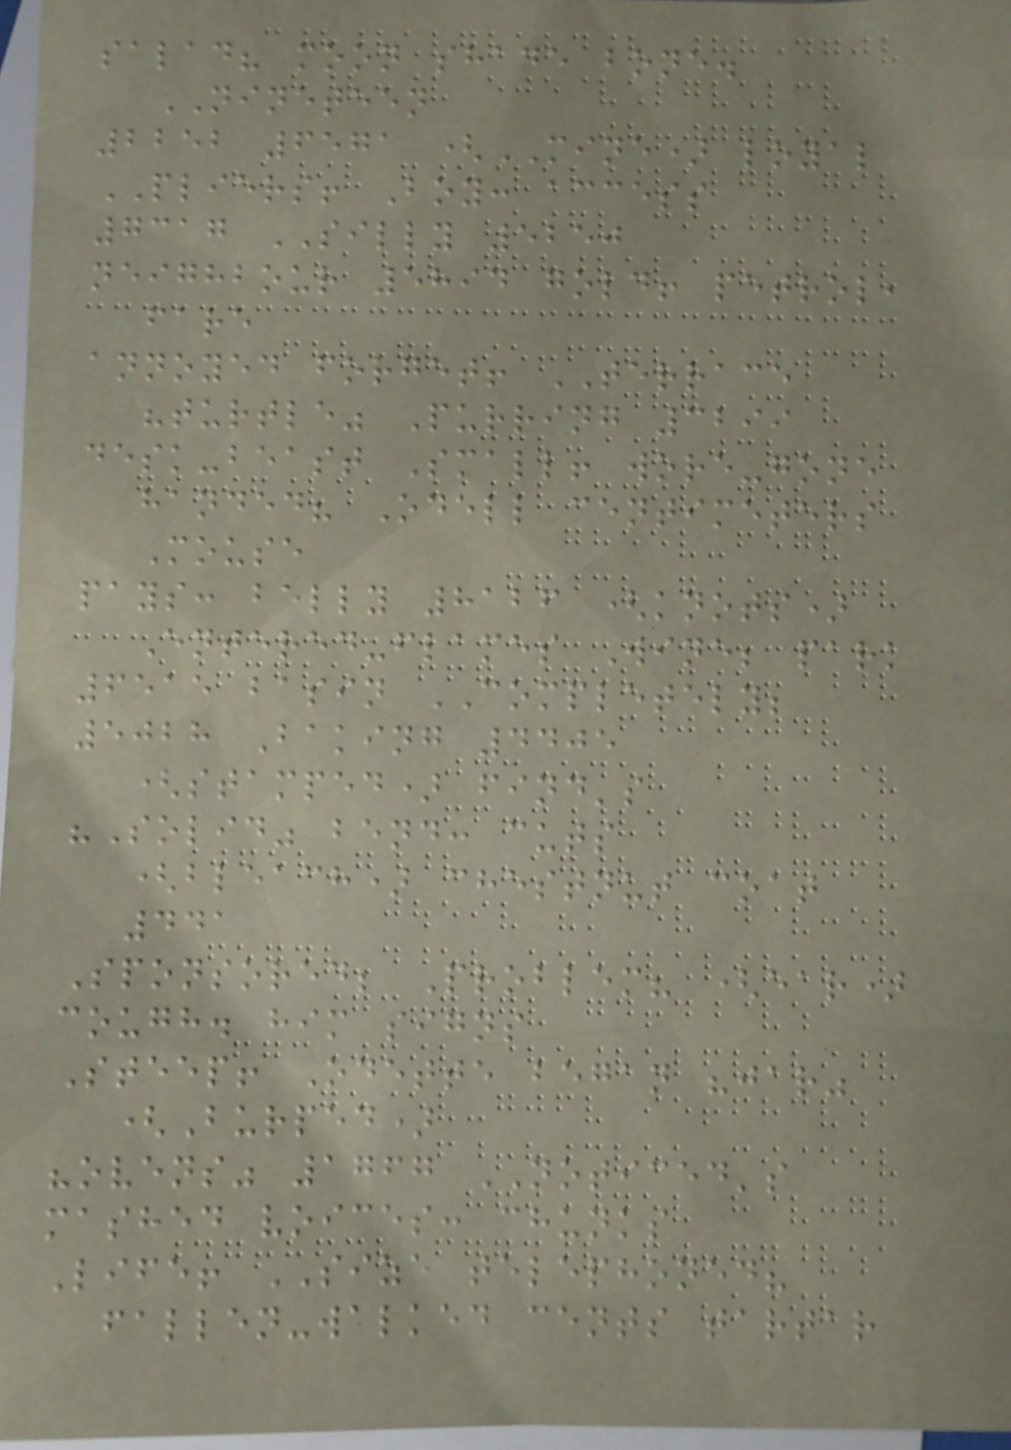salad? moon shade bone.
NINETEEN
2252 6571 (MINE) loyal
PLIERS! Boy: access
7317 SILLY 5250
neighbour 5894 gold! petrol,
fare
annoyed forget! TERRACE
"turtle" Purring 3299
desk-beast Small! wore-gone
handed? Odell centimeters
Mouse
pays: belly 8126 (knots)
Entered-flames Wine; park
6515 basin COMPLETELY;
5028 Baking 4405
(stamped) find's
"Solid" bend: cuts
(bleach) chestnut coat
441
Sponsored; Problem? (ear)
cough. him signs
Steep! Odette began "jar"
(Burped)
"ovens" 1767 NOTICED's
mashed voices: chunks
Life! SIZE telephoned?
fallen-walked cents tartar
